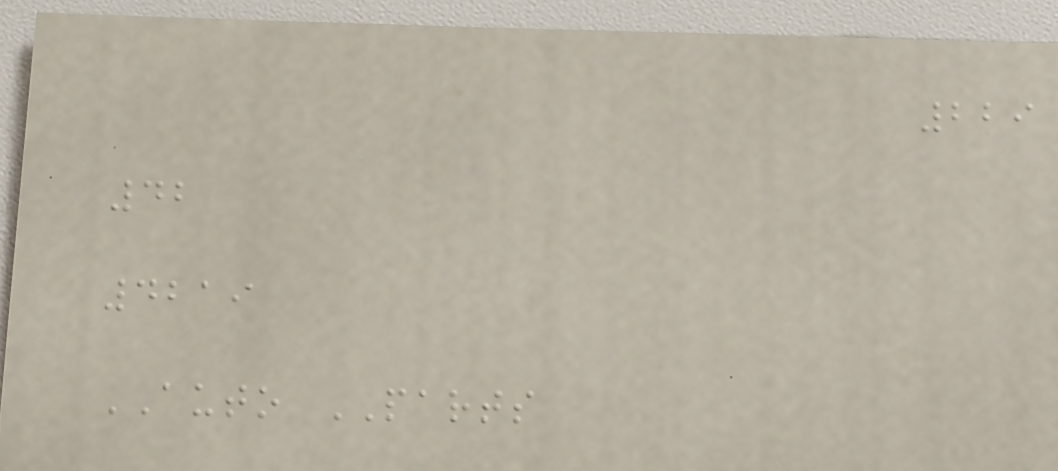229
42
4219
AUTO PARTS
